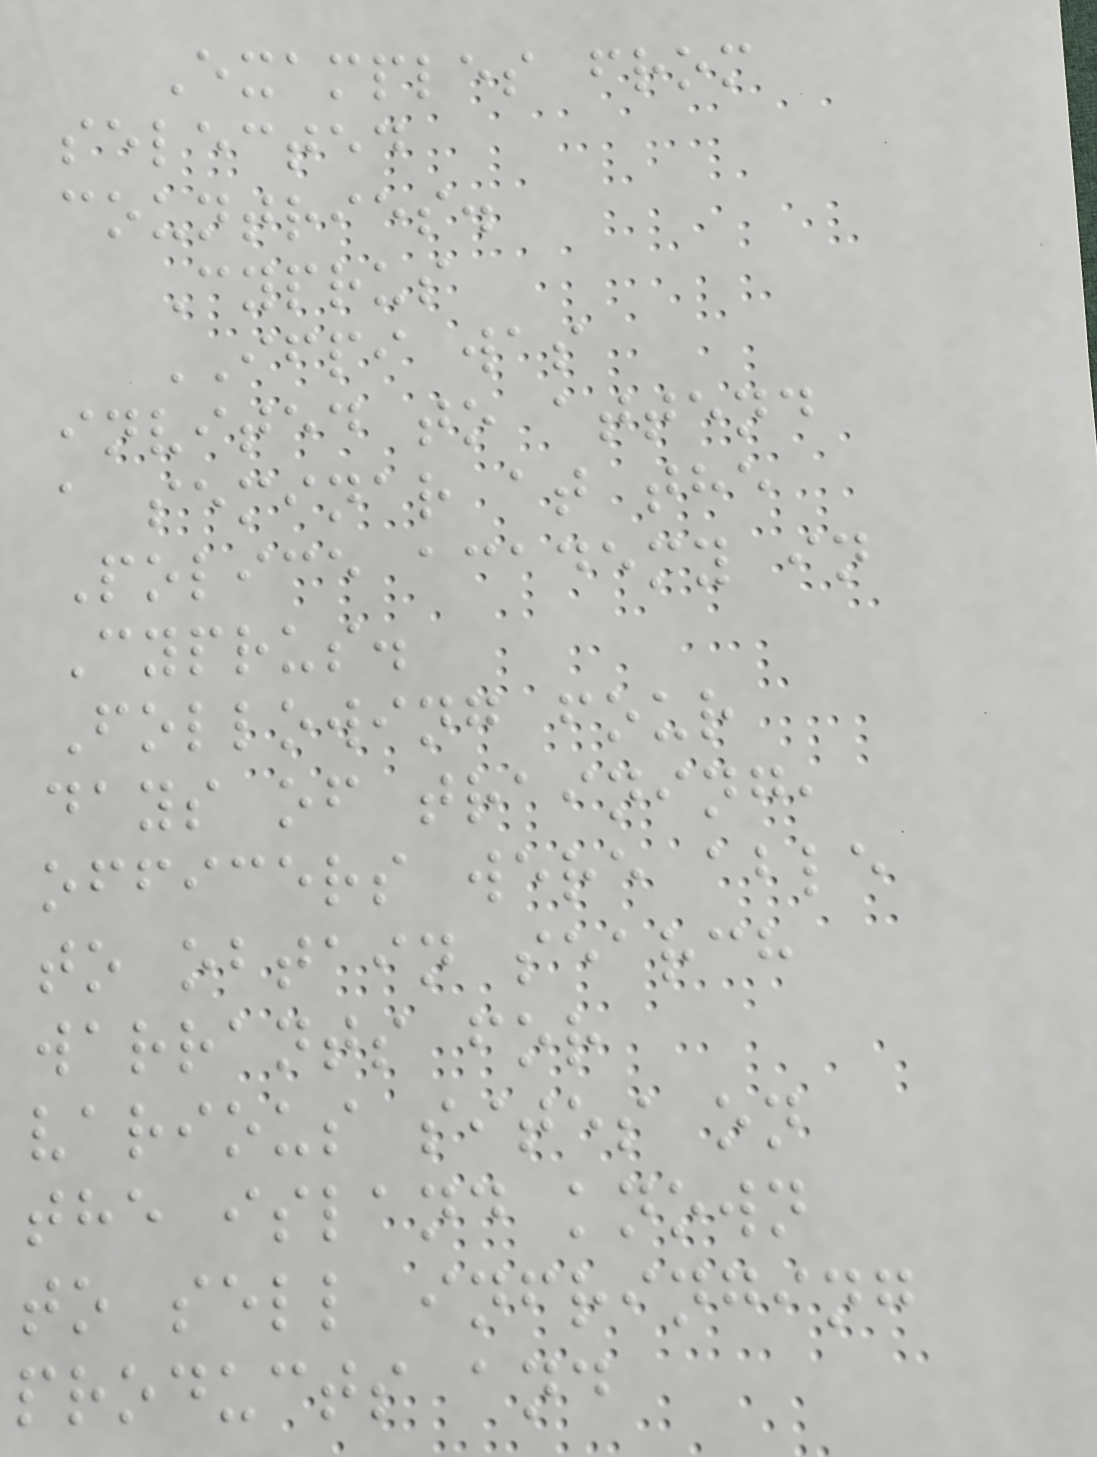Examples from
selected
countries.
Cyprus
IFPI was
invited to attend
a seminar at the
Police academy in
Cyprus.
Following four
days of training,
officers were able
to obtain search
warrants for
various sites on
the island known
to sell infringing
products and
